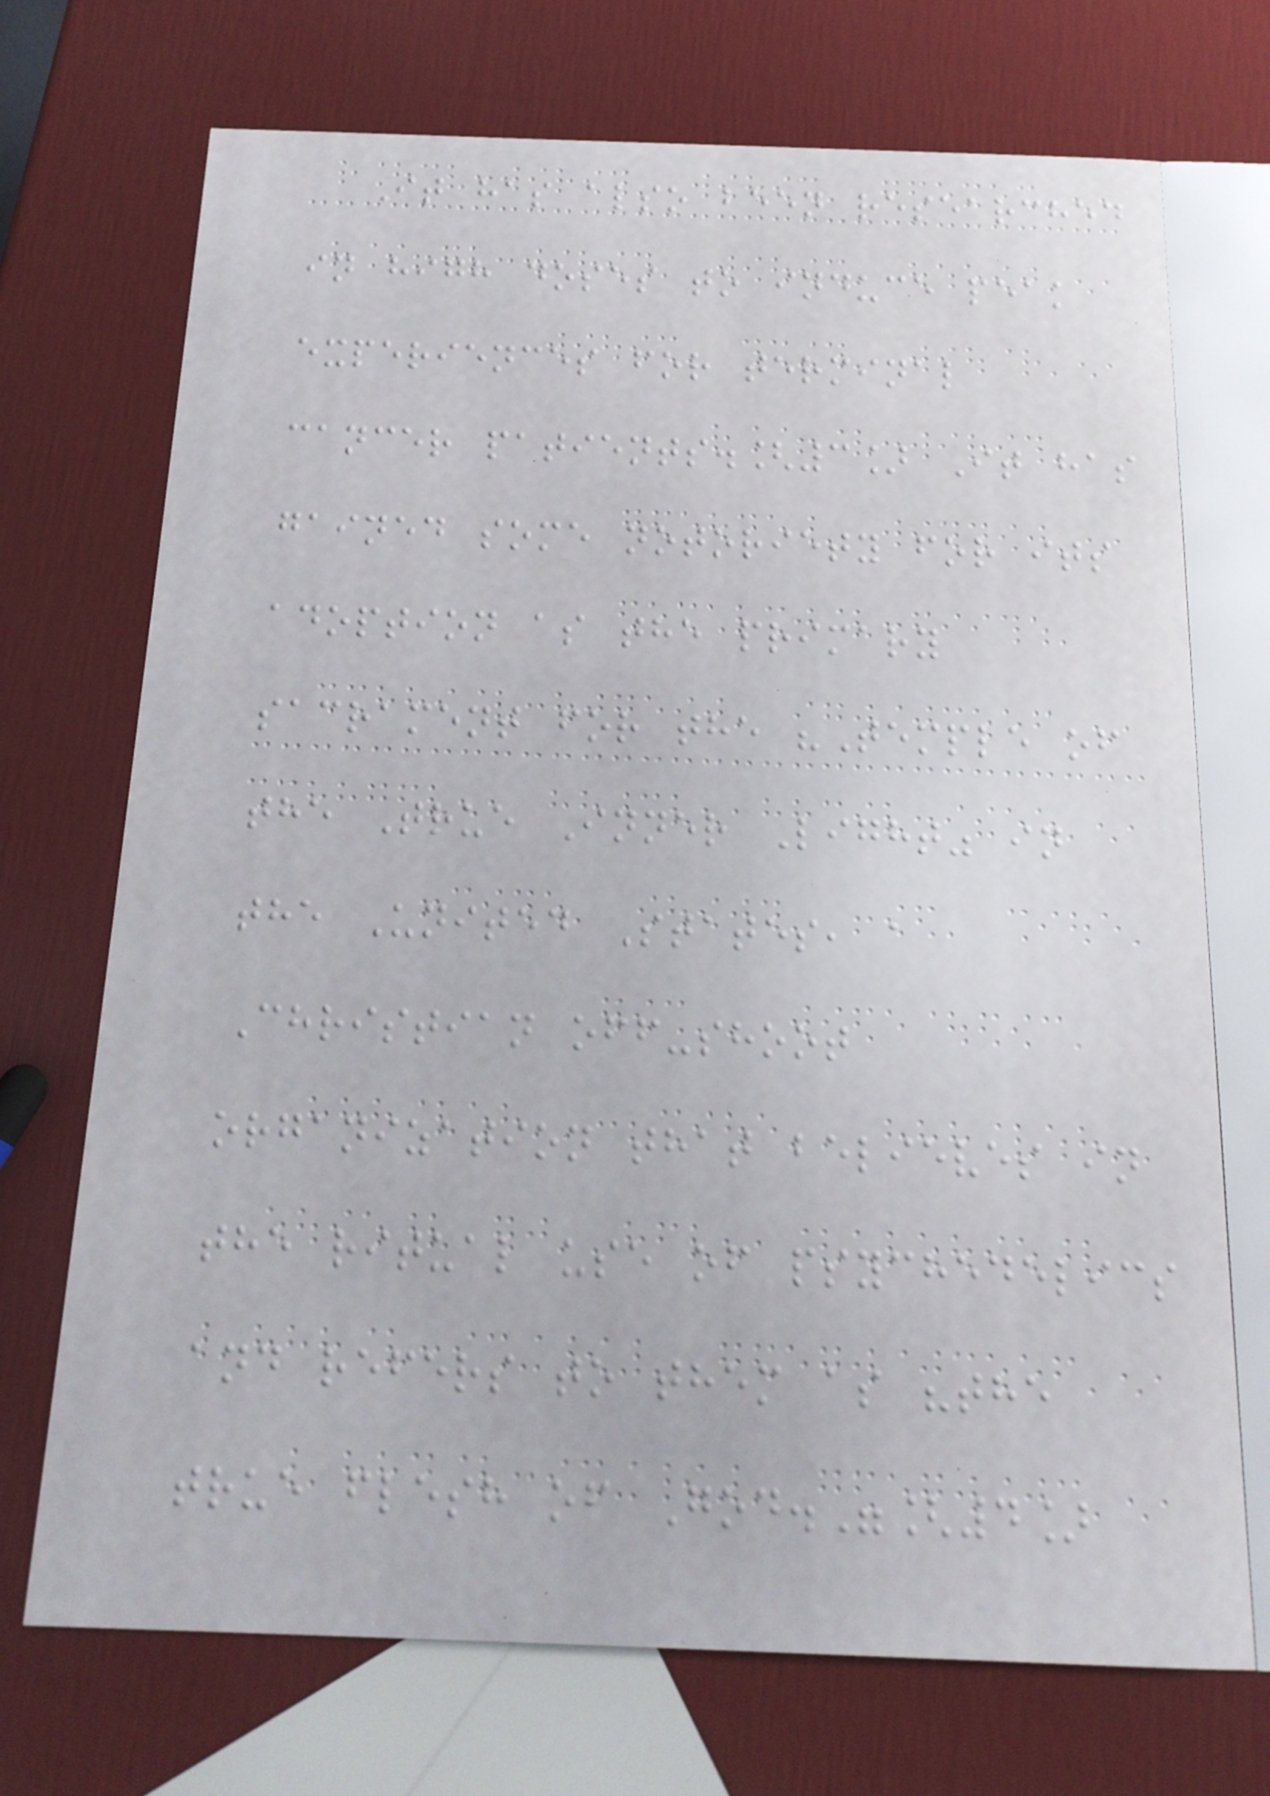It has also been researched
in high doses to induce peak
experiences for terminal
cancer patients.[3] It has
gained some notoriety for its
adoption as the primary
sacrament for the "Temple of
the True Inner Light" in
the United States, a
Christian off-shoot
organization that believes in
the ritual use of psychedelics
and refers to them as "the
true flesh of God."[4]
